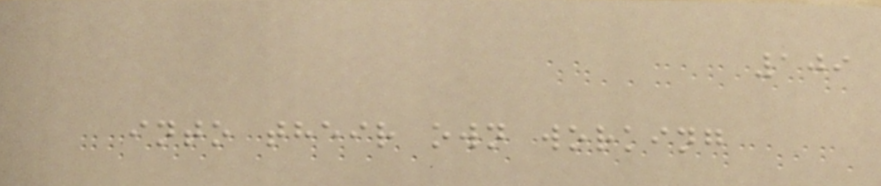109
into their own working
